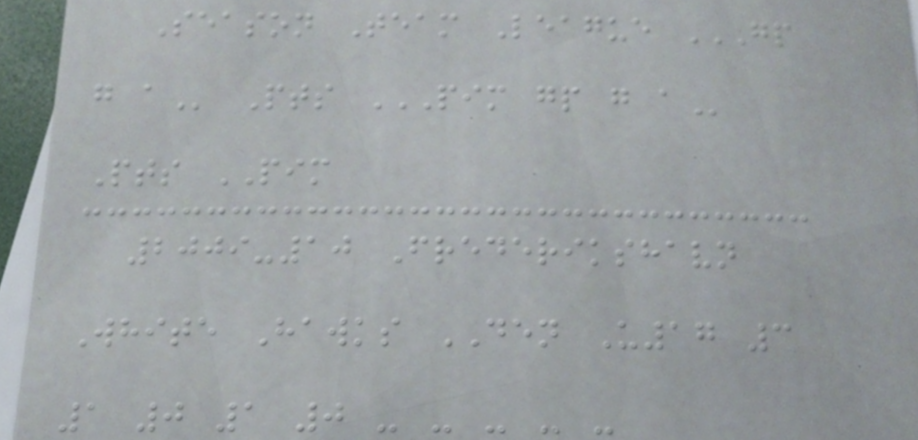Season Team League GP
G A Pts PIM GP G A
Pts PIM
2009-10 Frederikshavn
White Hawks DEN U17 3
1 0 1 0 - - - - -
